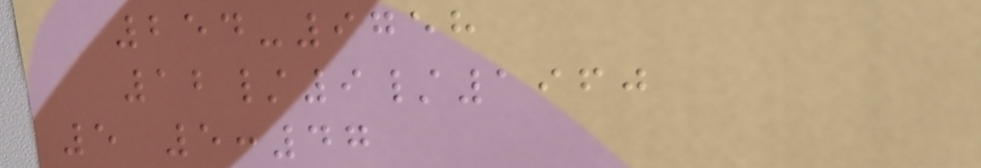254-9758
12/9/1960
5 5:47
